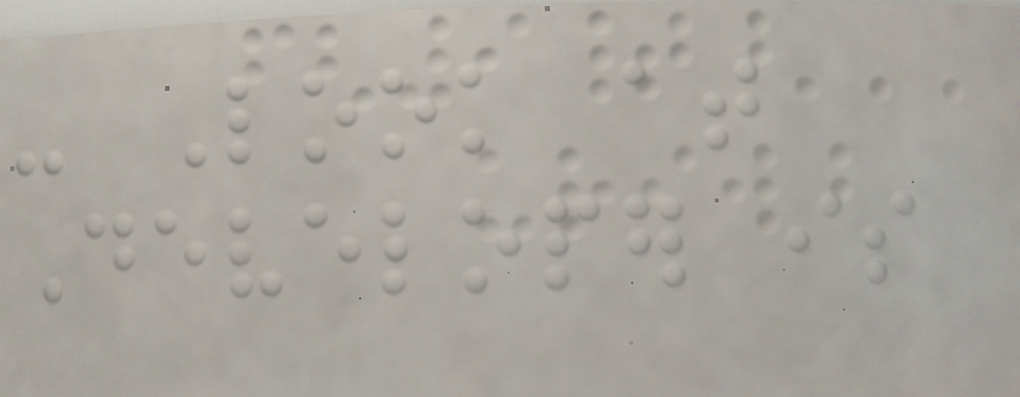- Look at
Developer is
